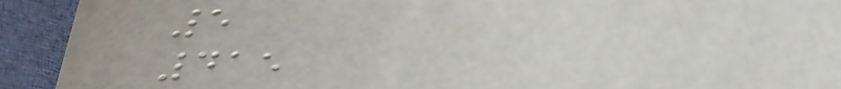5
415
